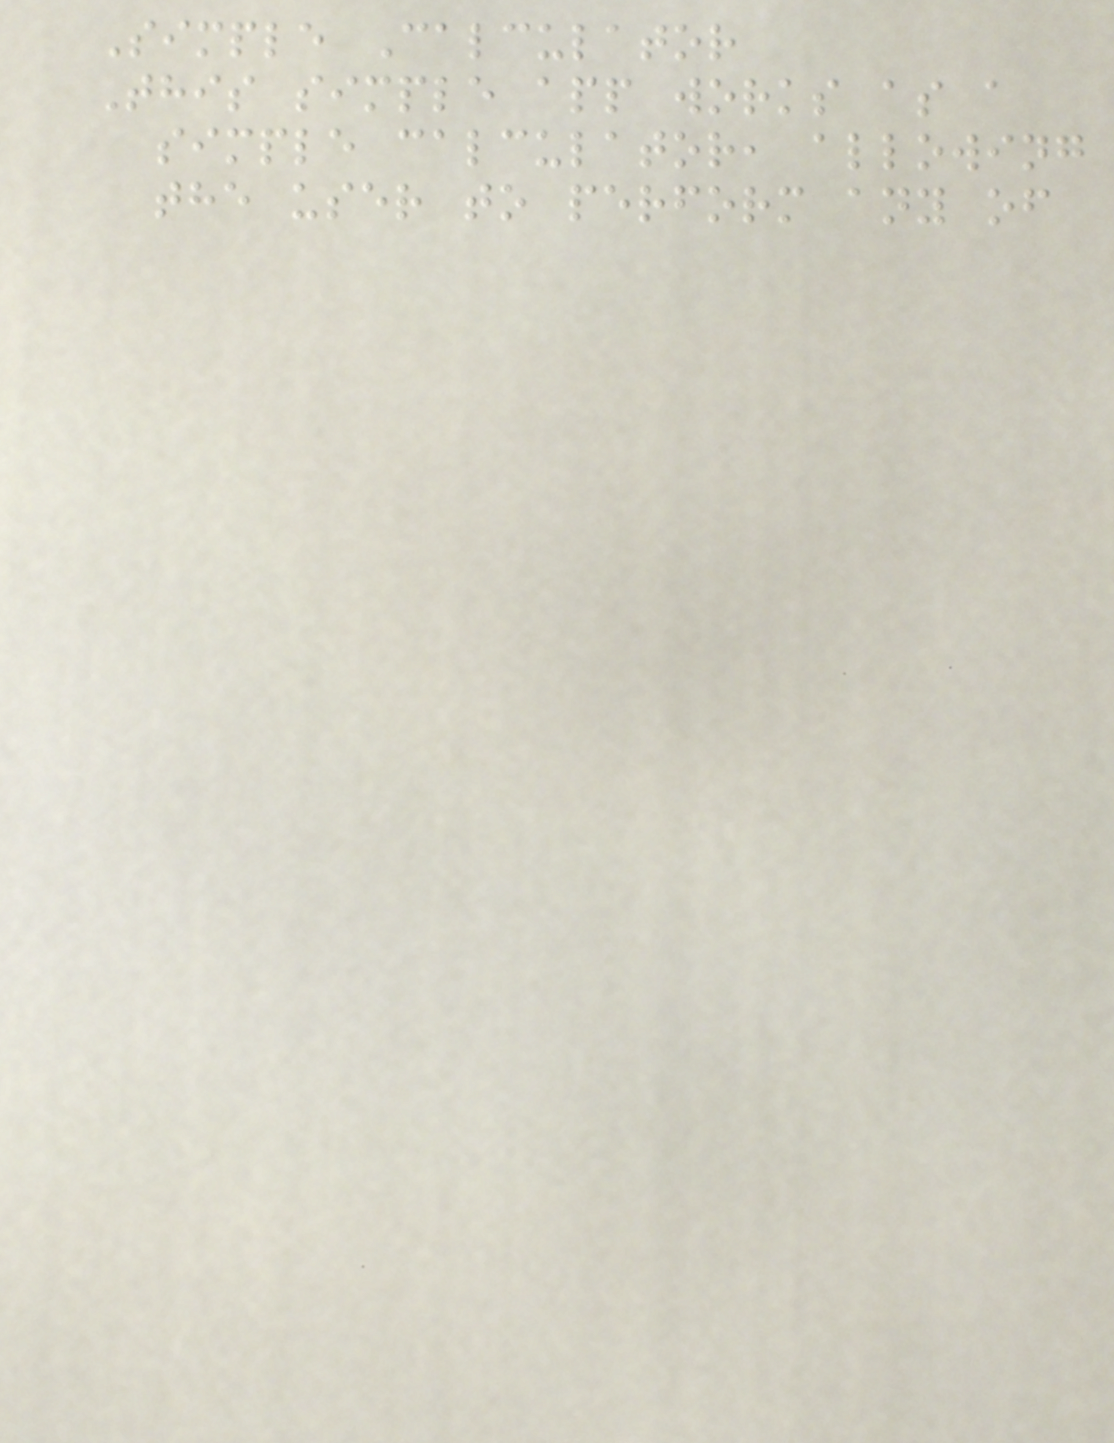Simple Calculator
This simple app works as a
simple calculator, allowing
the user to perform any of
